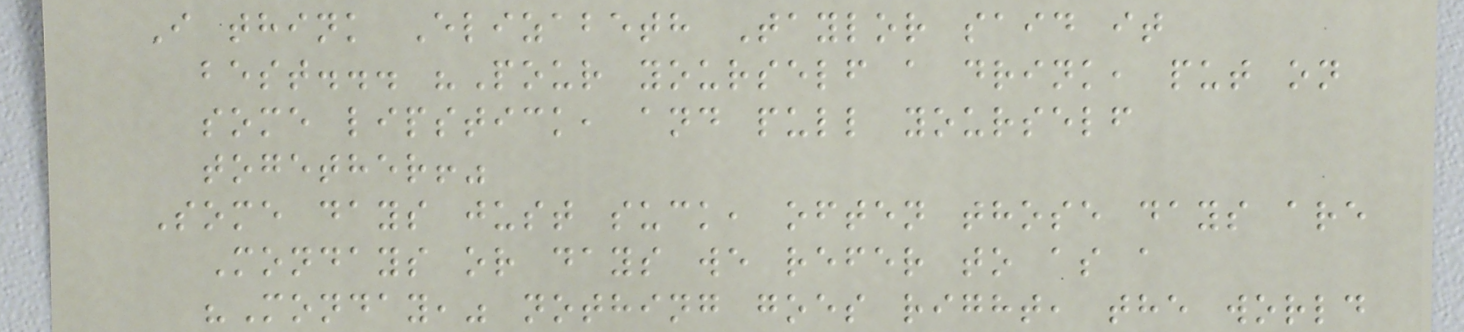I think Elizabeth Taylor said it
best... "Pour yourself a drink, put on
some lipstick, and pull yourself
together!"
Some days just suck, often those days are
Mondays or days we refer to as a
"Monday," nothing goes right, the world
